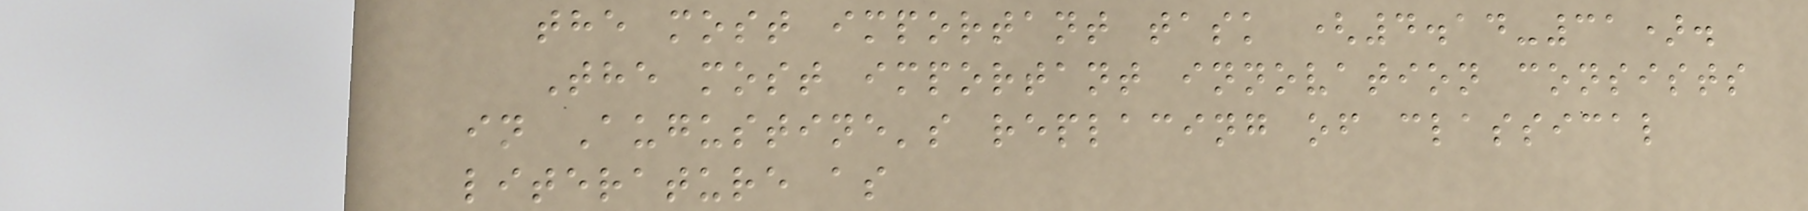the most important task (4.14-31).
The most important innovation consists
in Augustine's replacing of classical
literature as
